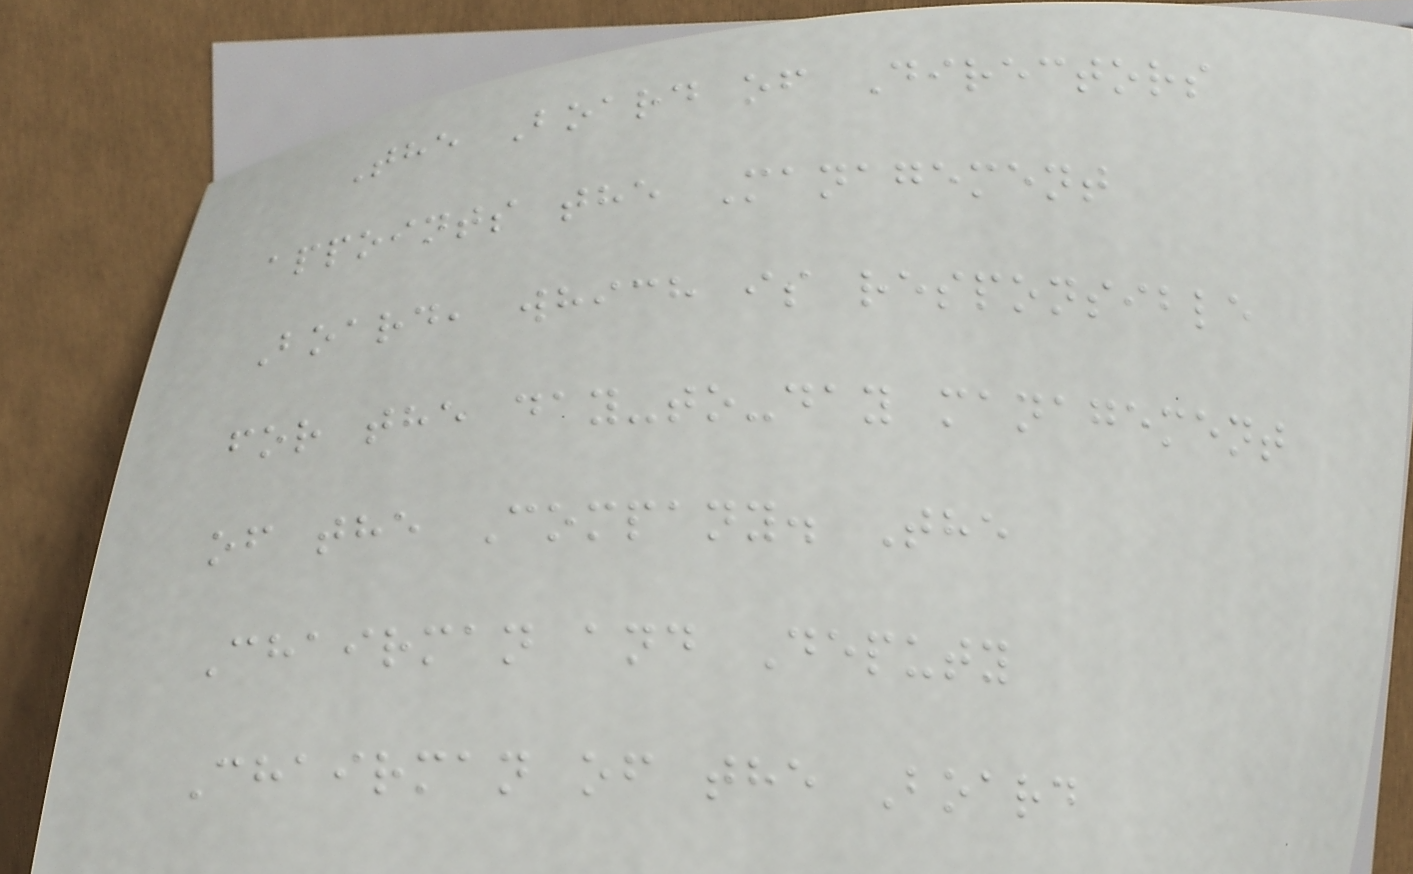The Board of Directors
appoints the Management
Board, which is responsible
for the day-to-day management
of the Company. The
Chairman and Deputy
Chairman of the Board
